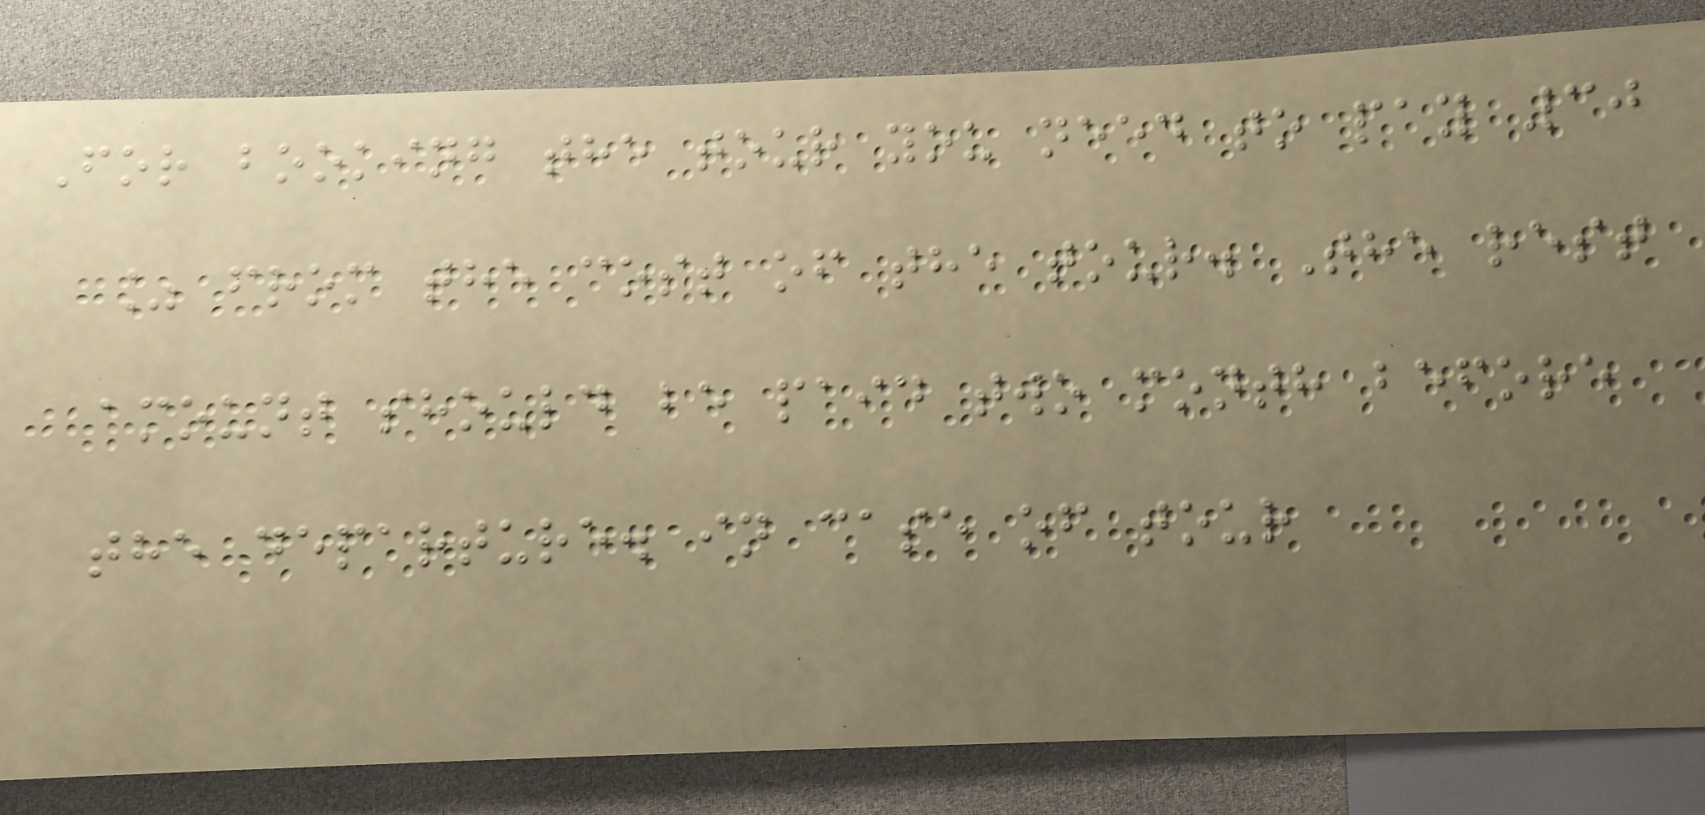For booking the tour you need to pay 30
% from the cost of the tour. The rest
amount should be paid two month before
the departure. in case of tour
